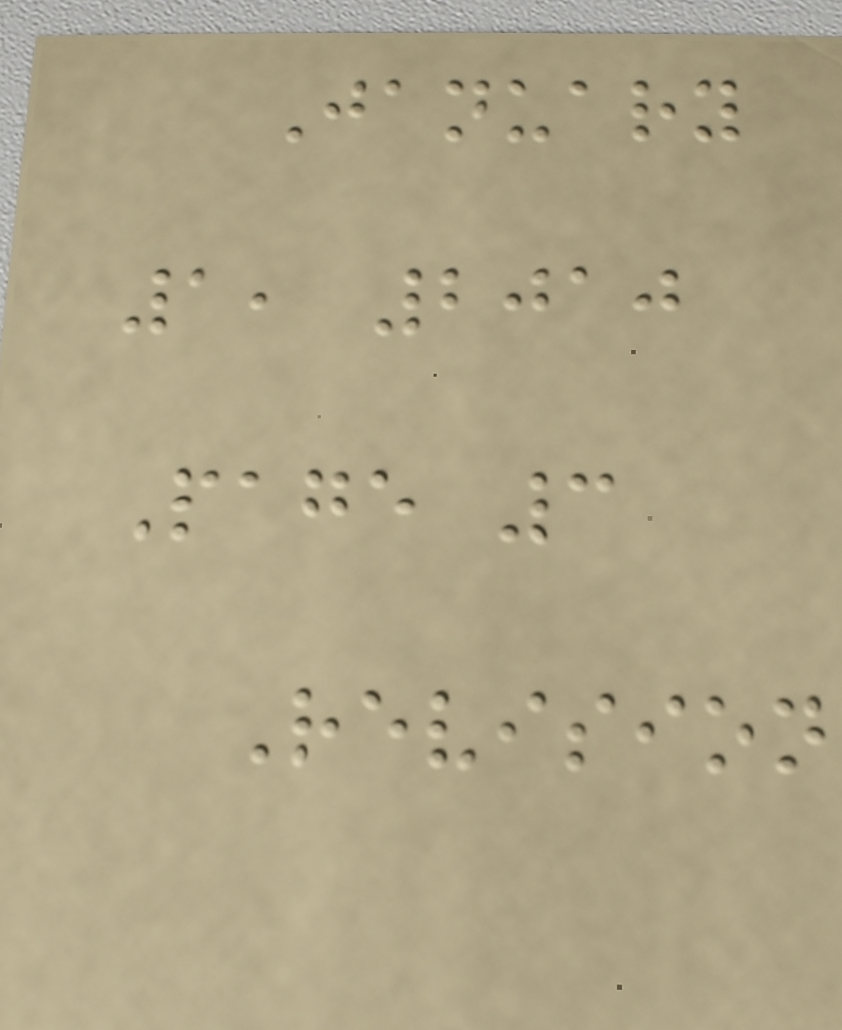January
1, 2010
Page 3
Revision
